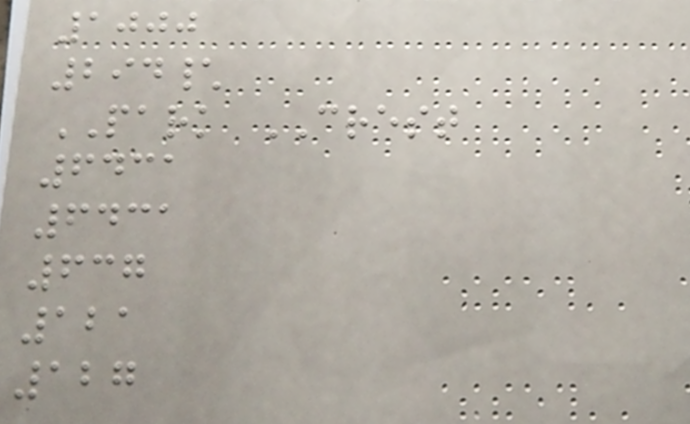1000
294\
PARK CREST
6431
6431
637
121
127
